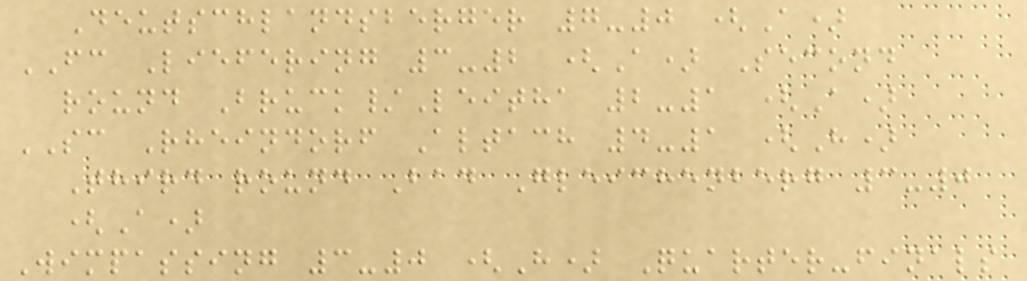Deutschlandsberger 7-0 (A)
FC Liefering 3-2 (A) Second
round Bruck/Leitha 2-1 (A)
SC Rheindorf Altach 4-1 (H)
Third round Bad Gleichenberg 3-0
(A)
Wimpassing 3-0 (H) Quarter-finals
